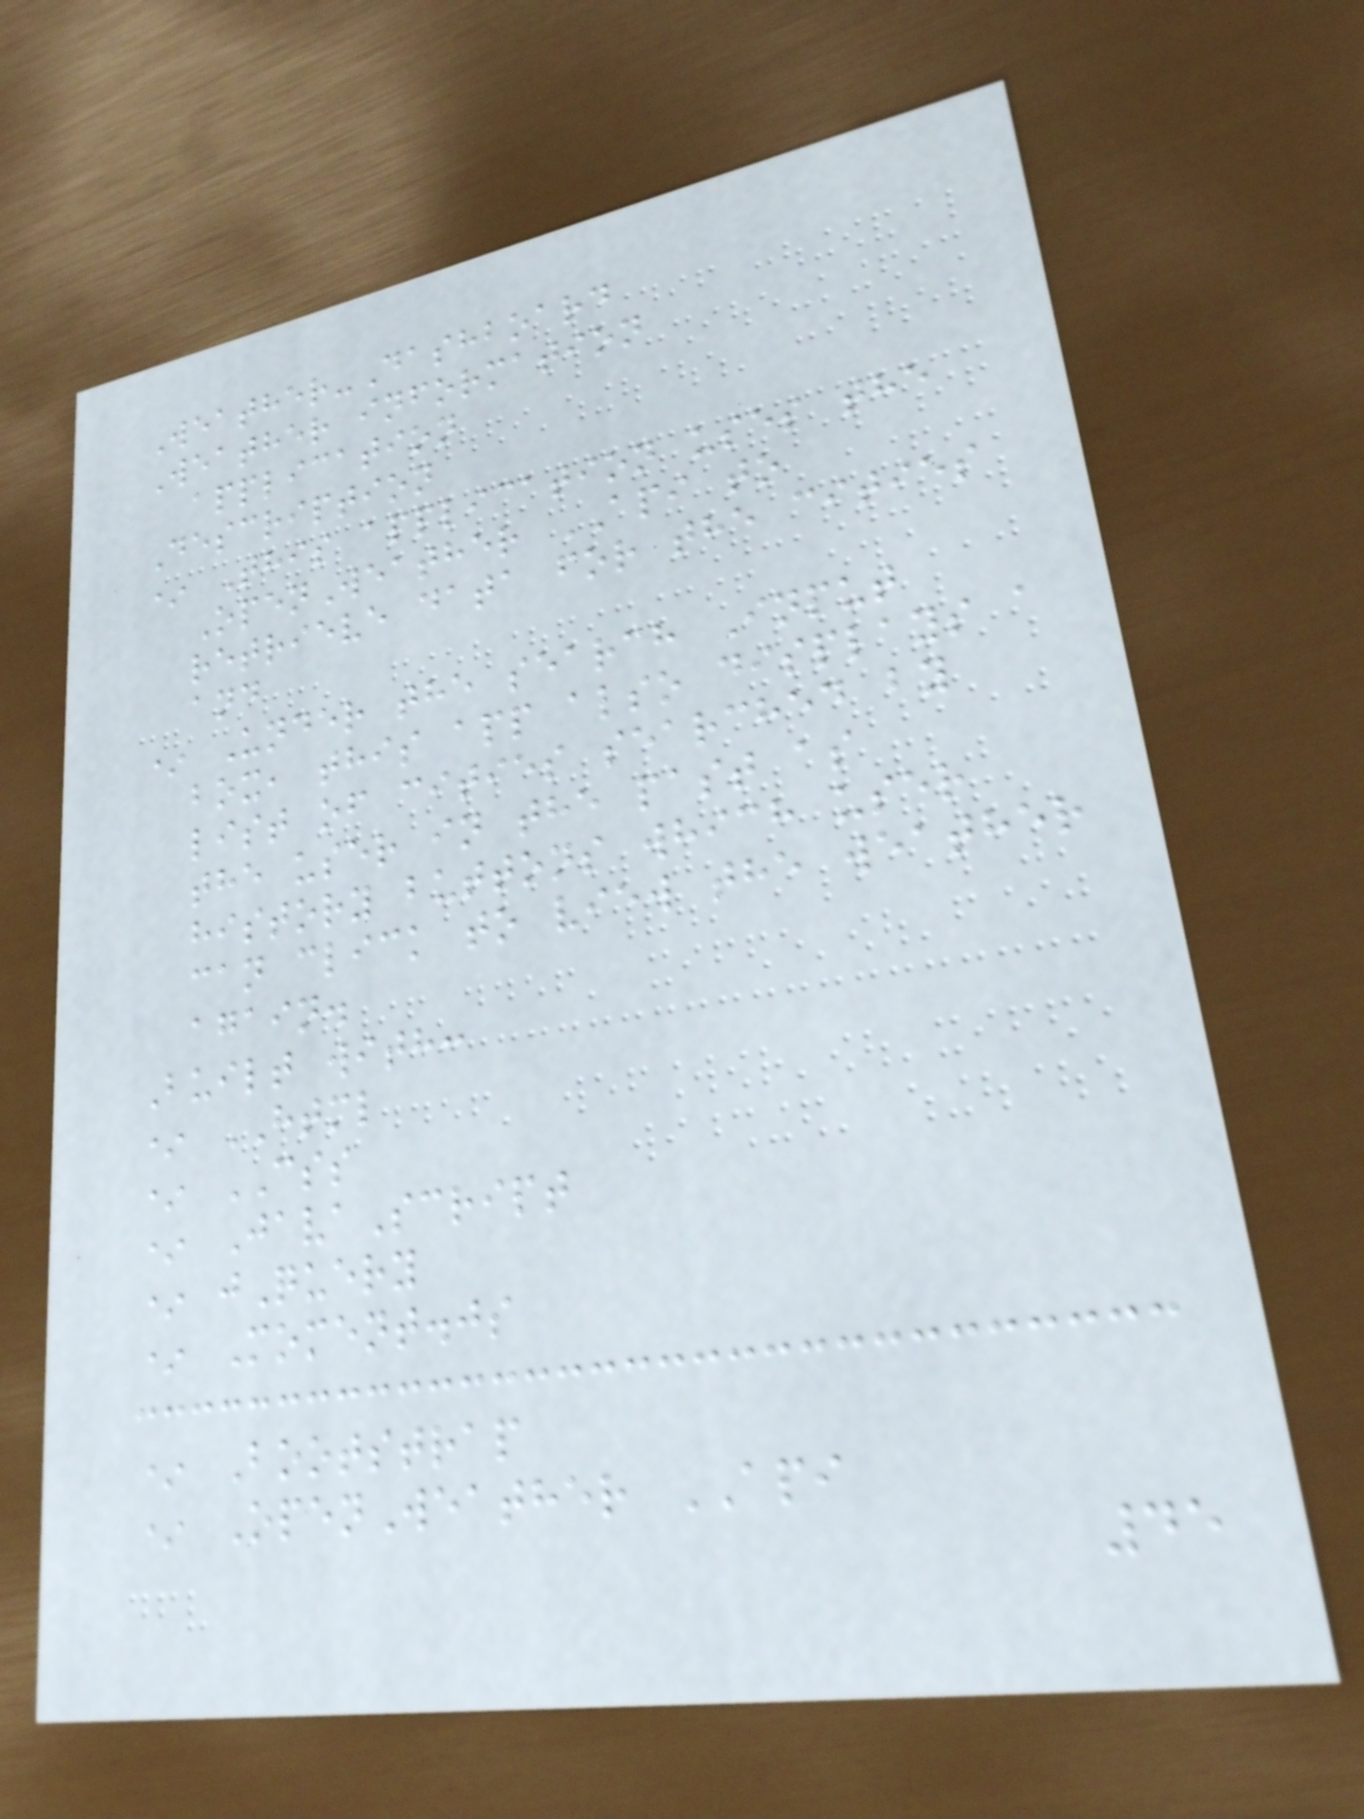Weather-Dashboard
Weather information
application
Description
* This application uses the
OpenWeather API to
retrieve data for the cities
and
* Under the search Input
box, this app also displays a
list of cities searched by
the user in the past as
history buttons which user
can click to view the weather
again.
Built with:
* HTML
* CSS
* JavaScript
* jQuery
* Moment.js
* Bootstrap
* OpenWeather API
45
